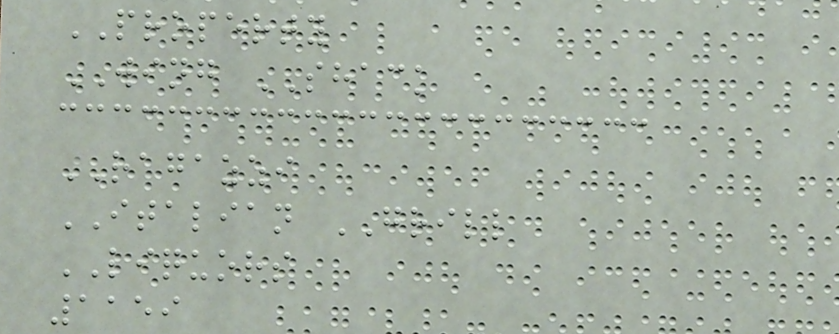PROPERTY
WING SHACK
RAGAZZI
ITALIAN GRILL
LIQUORS
1159
